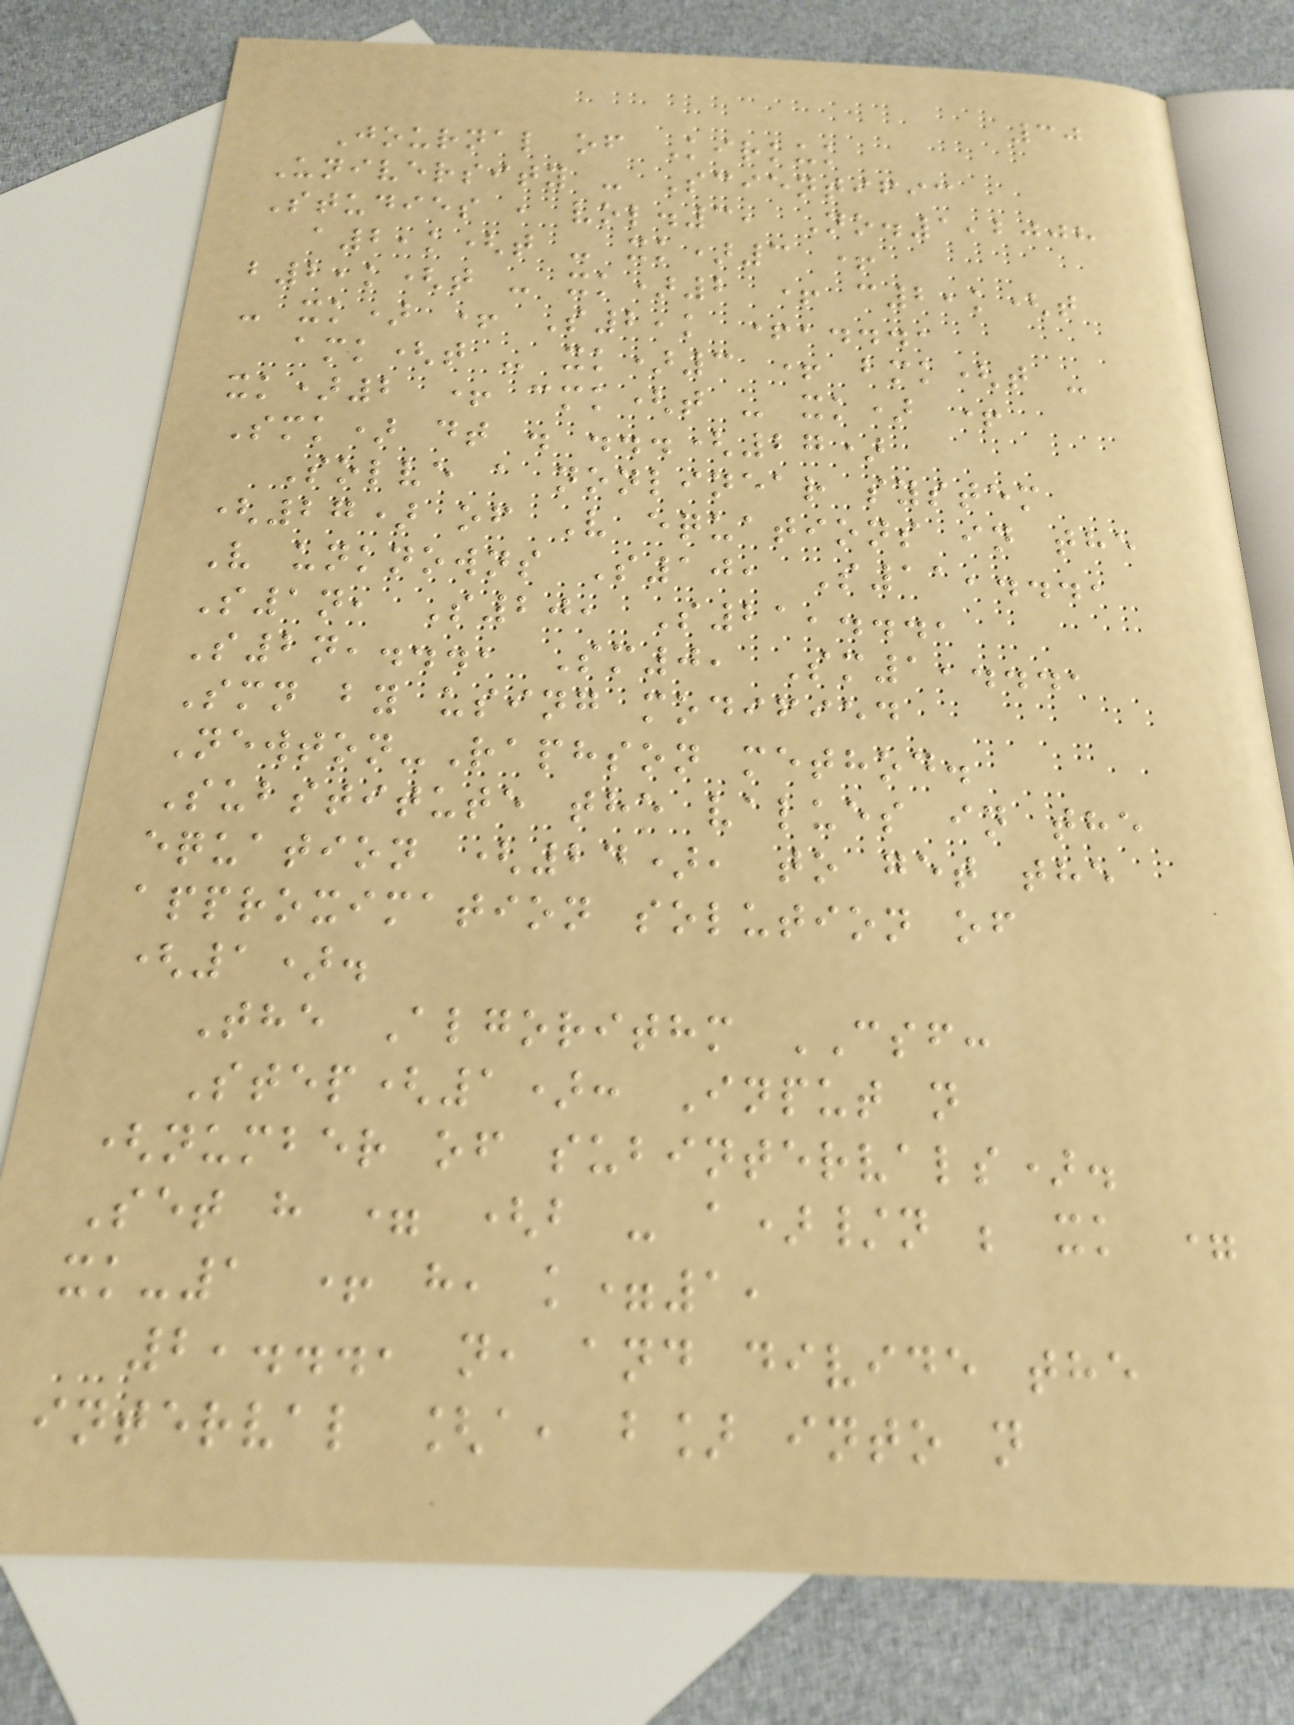30
Journal of Kirkuk
University - Scientific
Studies , vol.3, No.1,2008
a2,k(t - xk)3 +
b2,k(t - xk)2 + c2,k(t
- xk) + S2,k +,...,
amk(t - xk)3 + bmk(t -
xk)2 + cmk(t - xk) +
Smk) dt . ...(27)
Solve a nonlinear system
(27) of V equations in the
V unknowns S10, S11,...,
S1n, S20, S21,...,
S2n,..., Sm0, Sm1,...,
Smn by using modified
Newton-Raphson method.
Substitute the values in the
equation (24), to get the
approximation solution of
(1).
The Algorithm CSF:
Step(1): Input n
(number of subintervals).
Set h = (b - a)/n ; xk =
xk-1 + h, k=1,
2,..., n, and divide the
interval [a, b] into n
